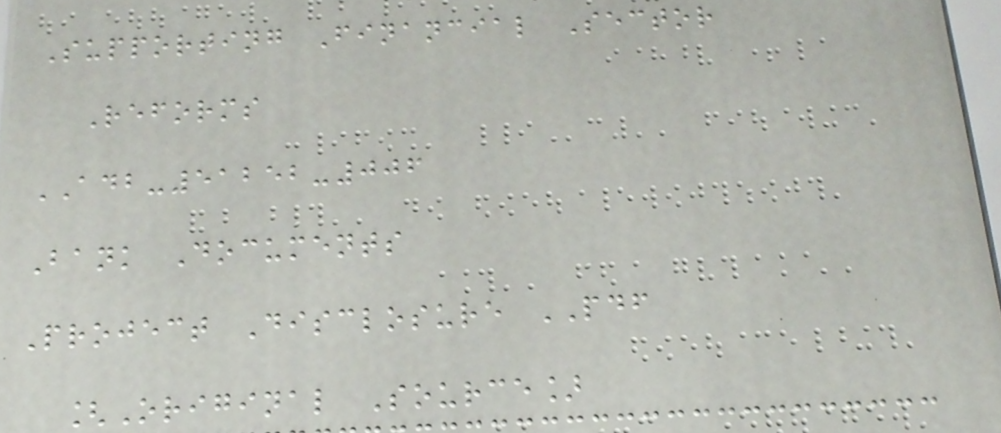Supporting Financial Sector
Reforms
ADB-51252-006
Bank Documents
Project Disclosure PDF
[Original Source]
